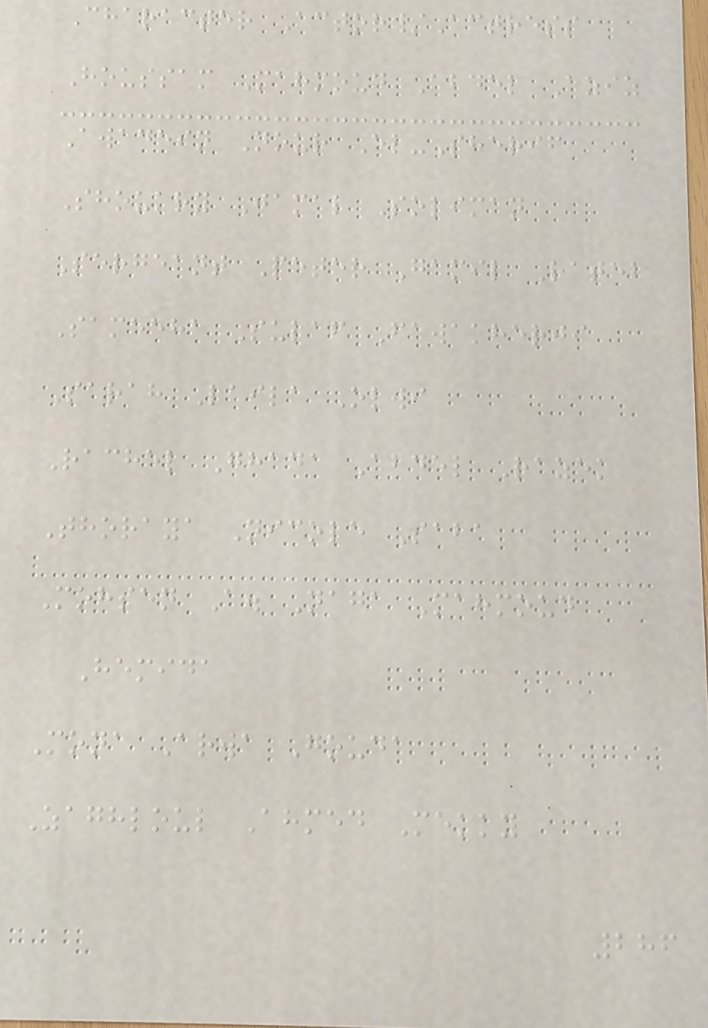Character Actor/Actress
Houssam Mahmoud Abdel Aziz
Awadein Nour El-Sherif
Shoukry Jamal Soliman
Sergeant Peter Gamil Rateb
Sameeha Sulaf Fawakherji
Sarah Laila Olwi
Rachel Ghada Abdel Razek
Thoraya Nicole Saba
Mohsen A. Naga Mahmoud
Hemida
Mona Arwa Gouda
Zaghloul Ahmed Mekky
286
